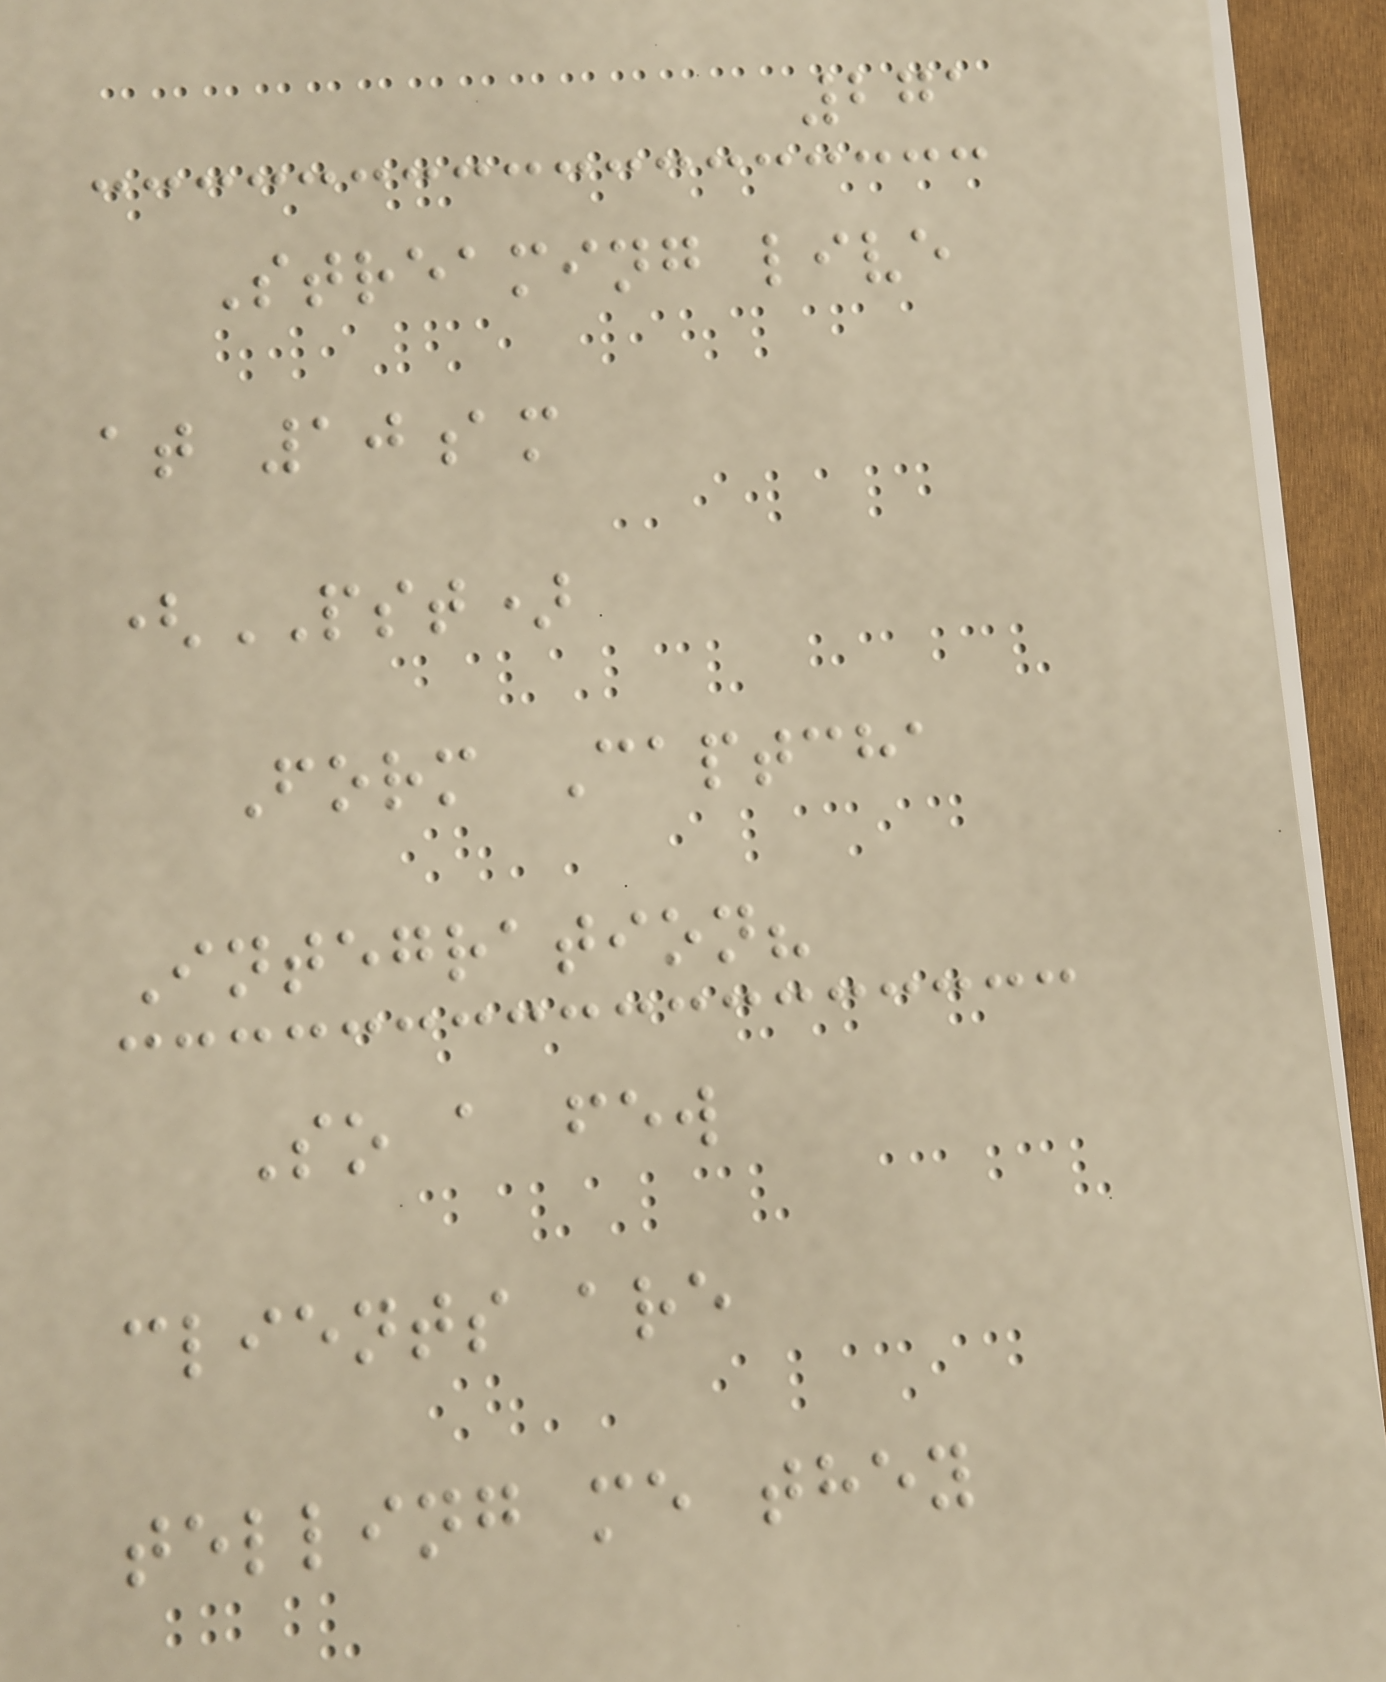271
Streaming live
at 10am
(PST)
Form Captcha
Integration?
So a few
clients are
telling me they
